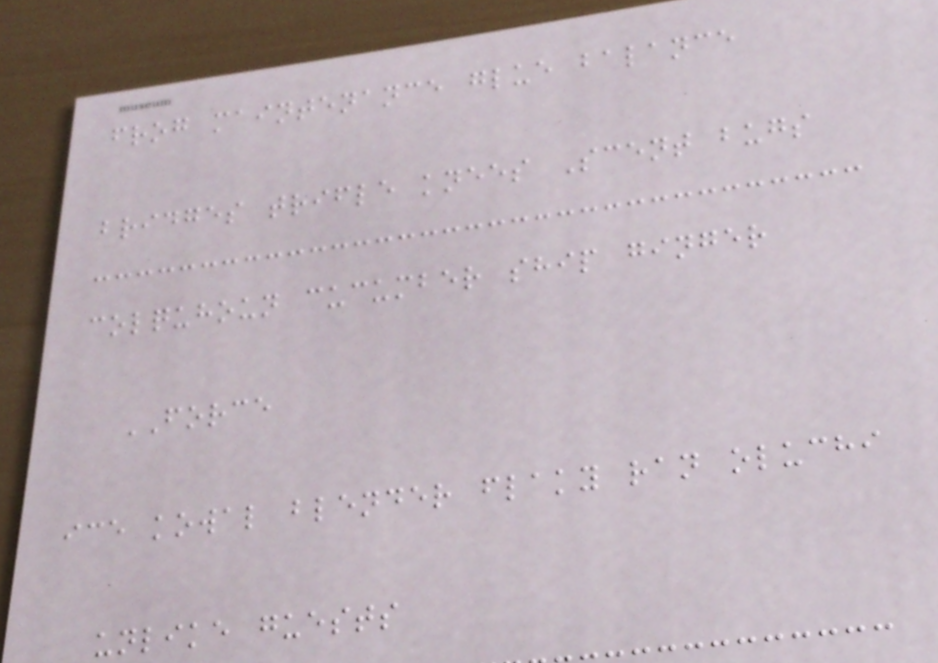frog maintenance glue balance
bridges trifle knees Scent bugs
colquhoun cucumber ship ginger
FORCE
ice kowal blender flaky ran oluchi
unlike guests
